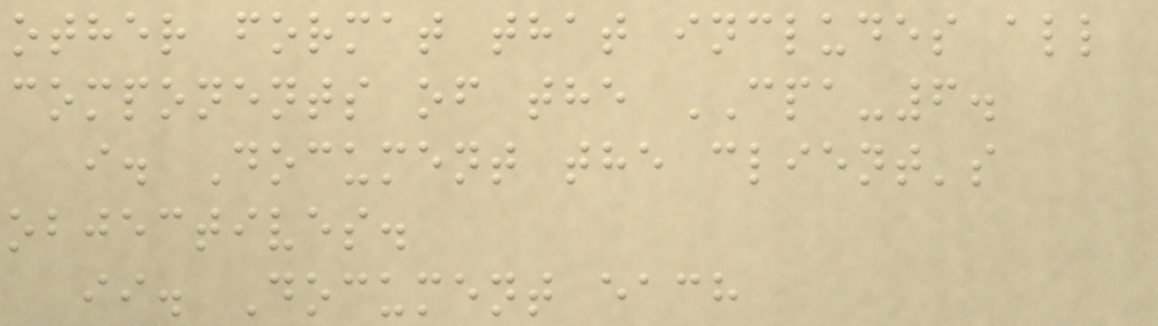other format that includes all
components of the CPA-6.
i. Document the client's
objectives.
ii. Document each
